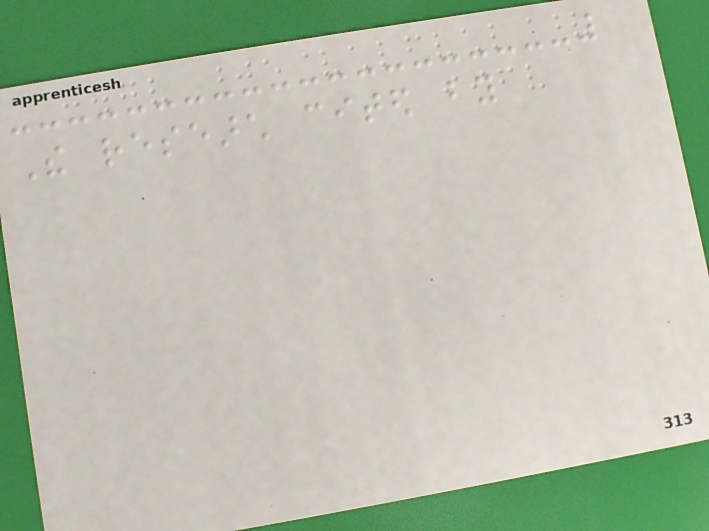The research cited by
